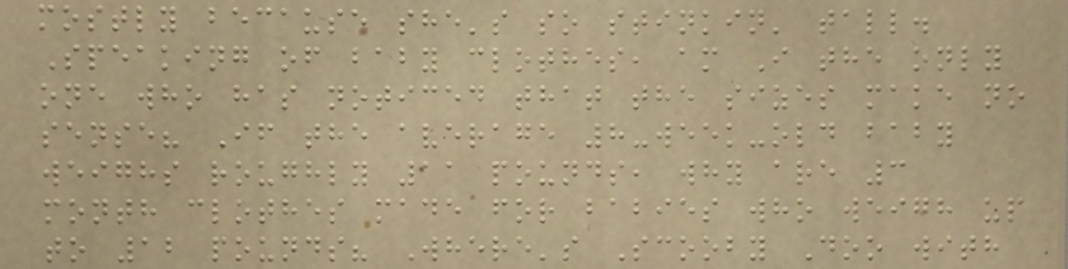mostly because she's so stinkin' tall.
Speaking of baby clothes, am I the only
one who has noticed that the sizes make no
sense? If the average 8-week-old baby
weighs roughly 11 pounds, why are 3
month clothes made for babies who weigh up
to 12 pounds? Where's Scooby Doo with
